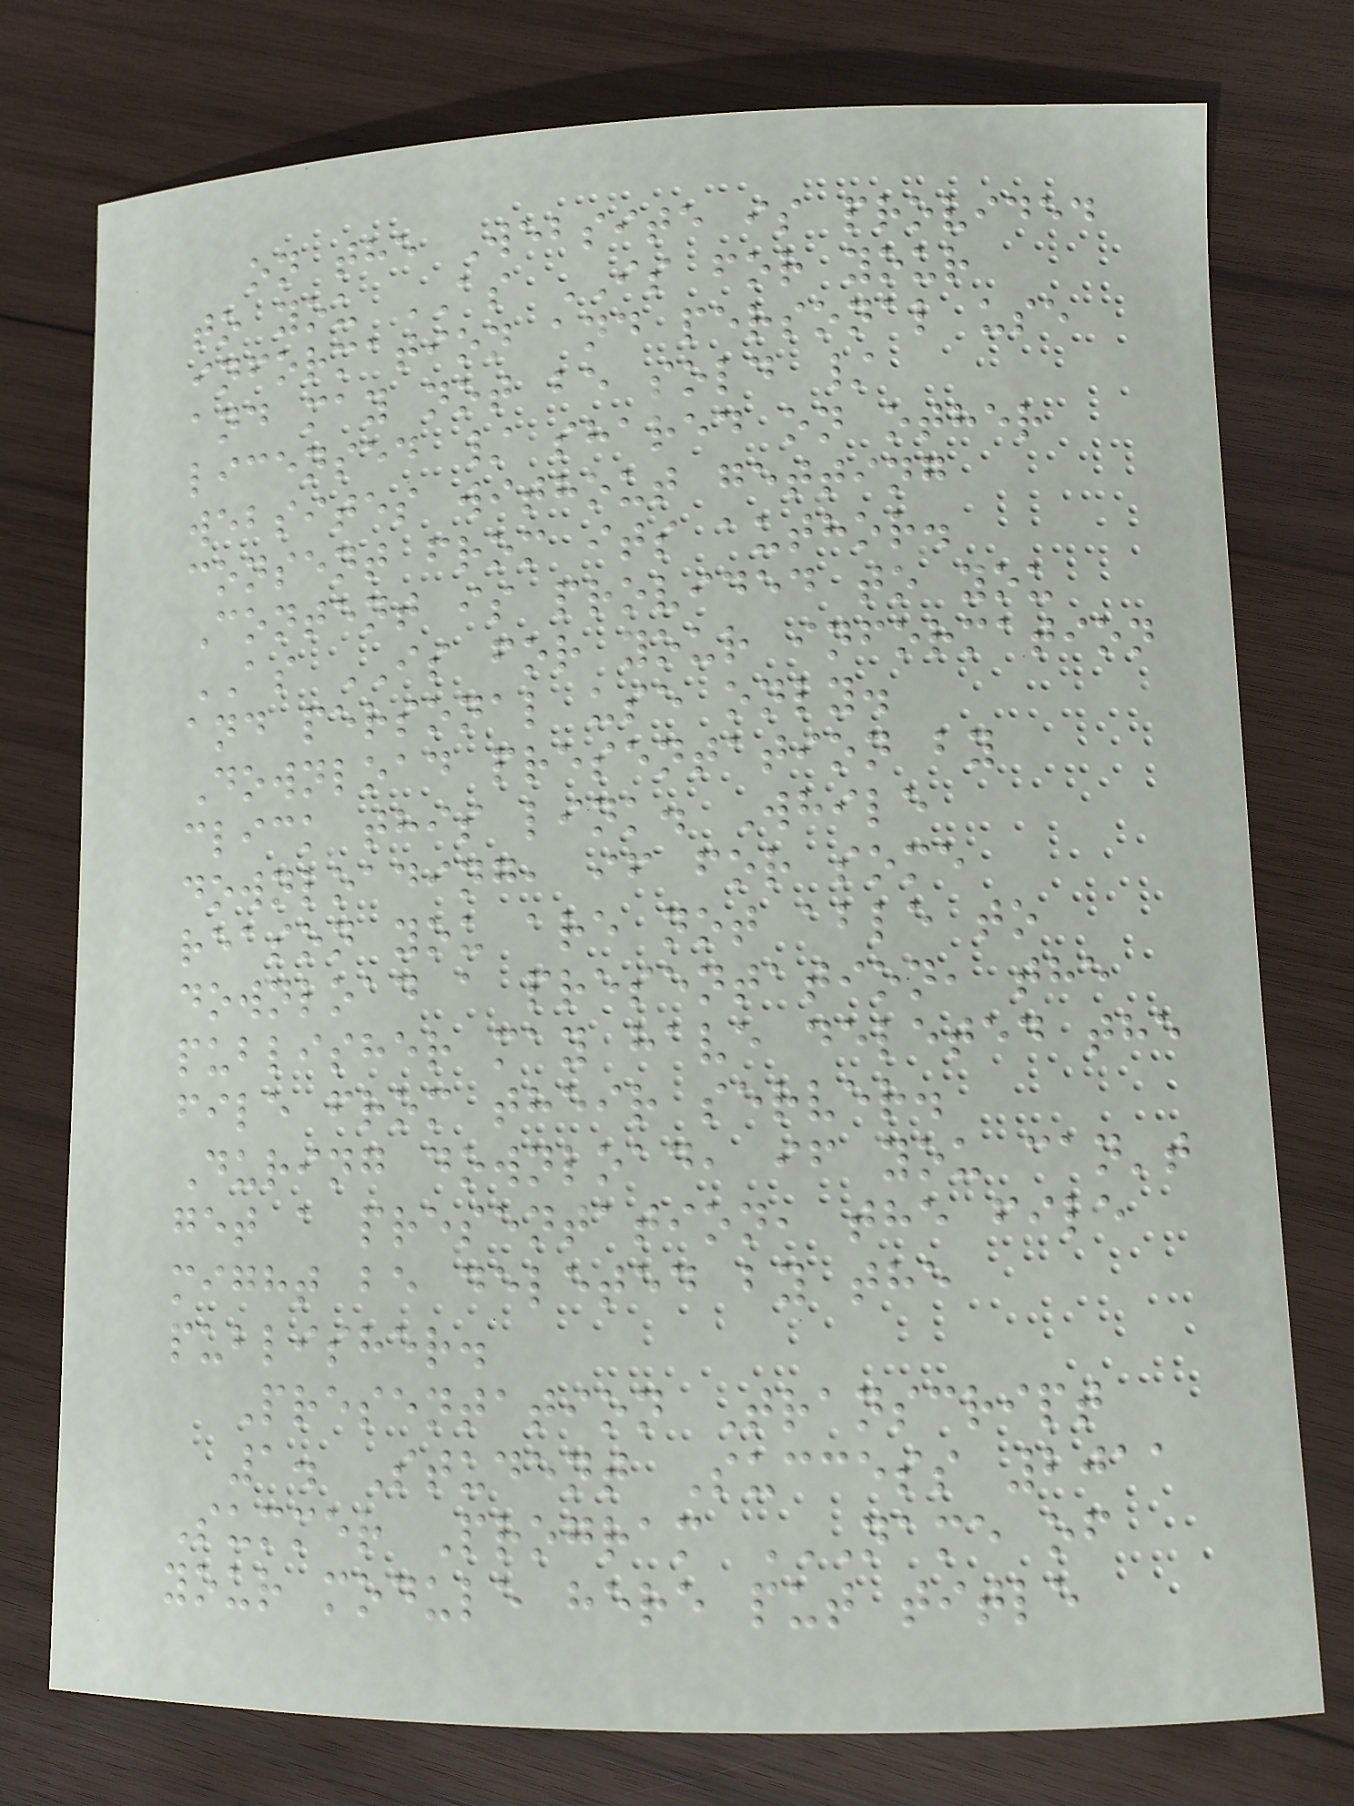on the Website is provided
to you AS IS for your
information and personal use
and may not be sold /
licensed / shared on other
websites without getting
consent from its author.
Content is provided to you
AS IS for your information
and personal use only.
Download presentation by
click this link. While
downloading, if for some
reason you are not able to
download a presentation, the
publisher may have deleted the
file from their server.
During download, if you can't
get a presentation, the file
might be deleted by the
publisher.
Presentation Transcript
1. Student Success 2011
Summer Program NAME OF
YOUR MODULE HERE PUT TITLE
